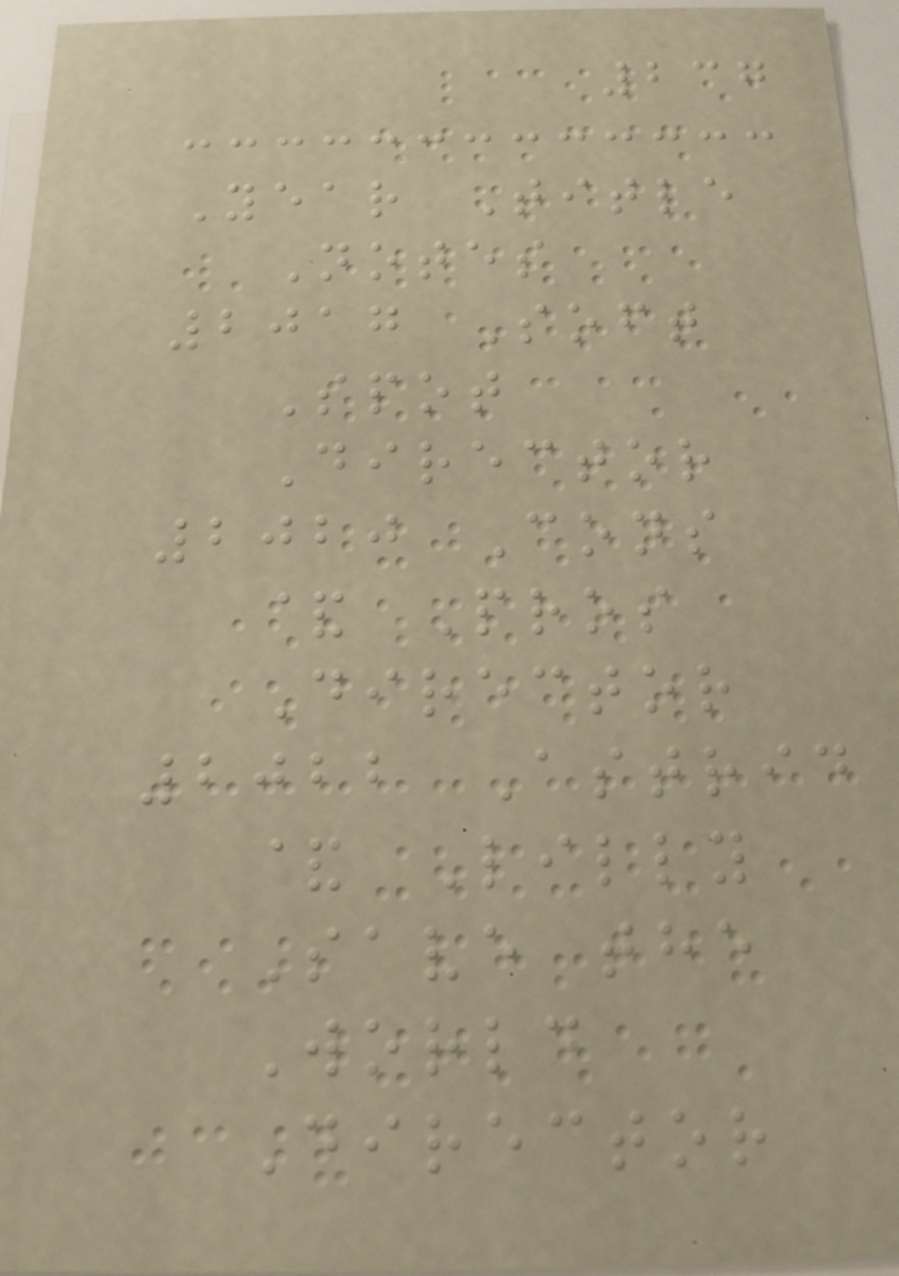237
Year Title
Notes
2017 Soft
Spot
Director
2020 Cons
& Pros
Director
2022 Astrid
& Lilly
Save the
World
Director
